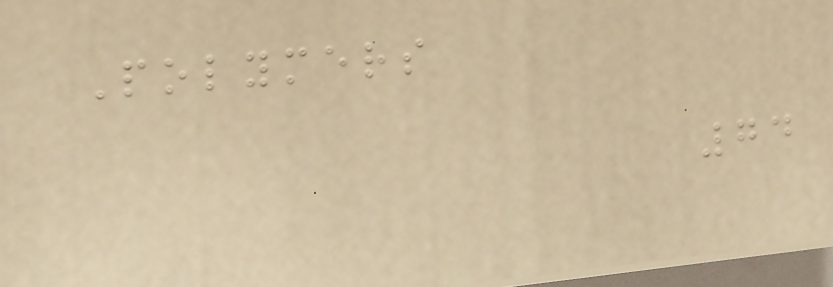Polymers
74
